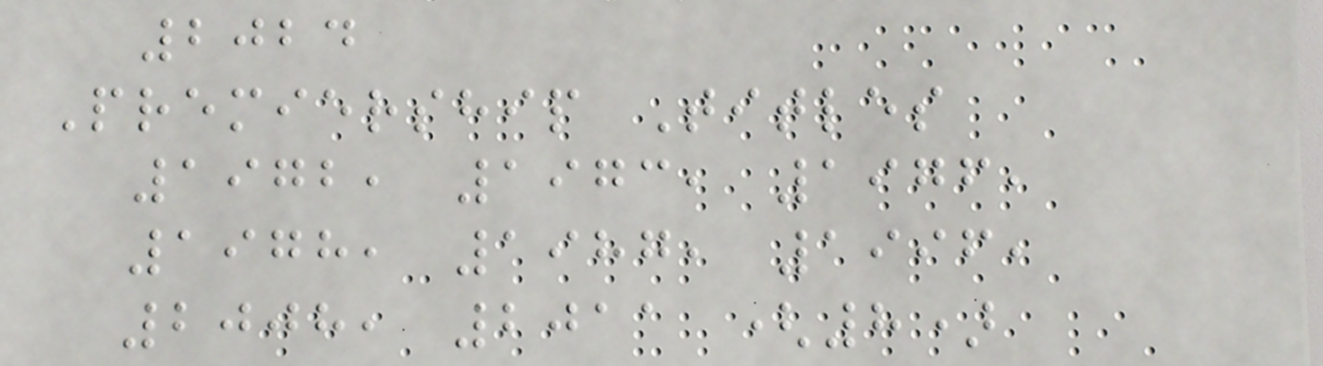2024
Premiership Titles
1972, 1973, 1976,
1978, 1987, 1996,
2008, 2011 (8)
